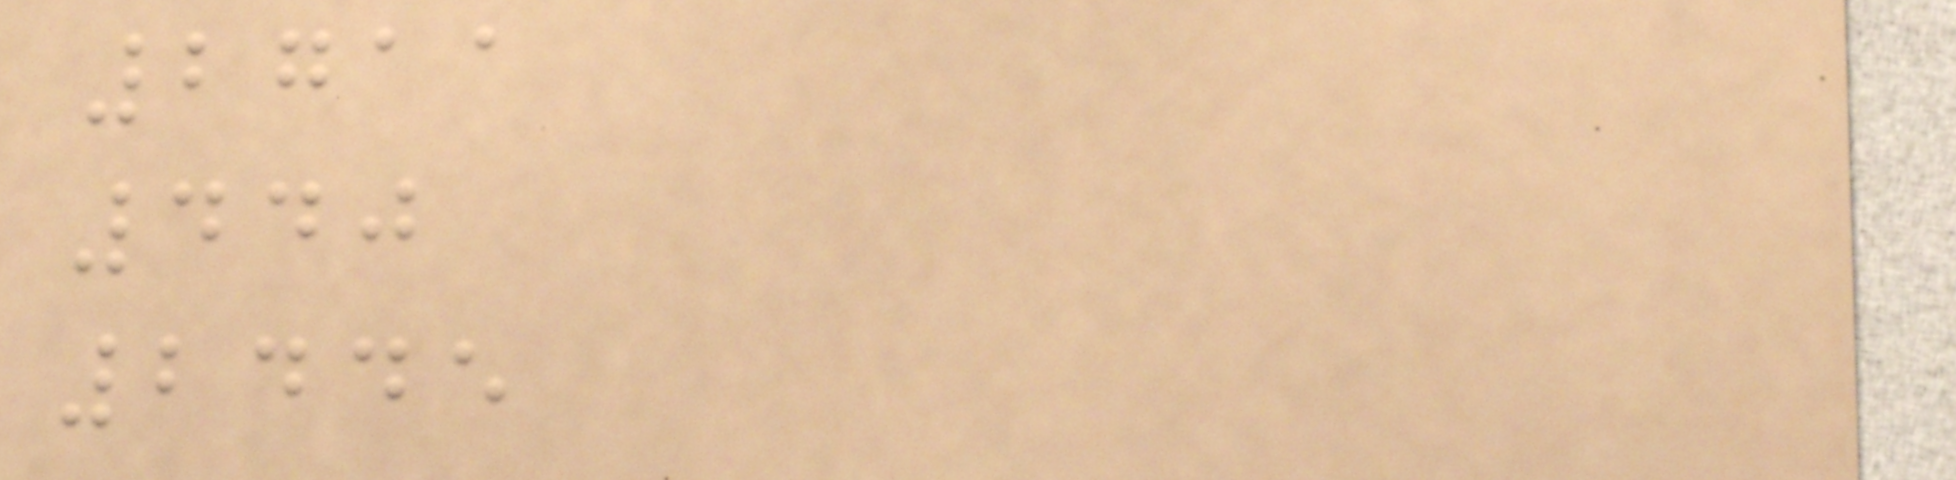2711
440
2445
